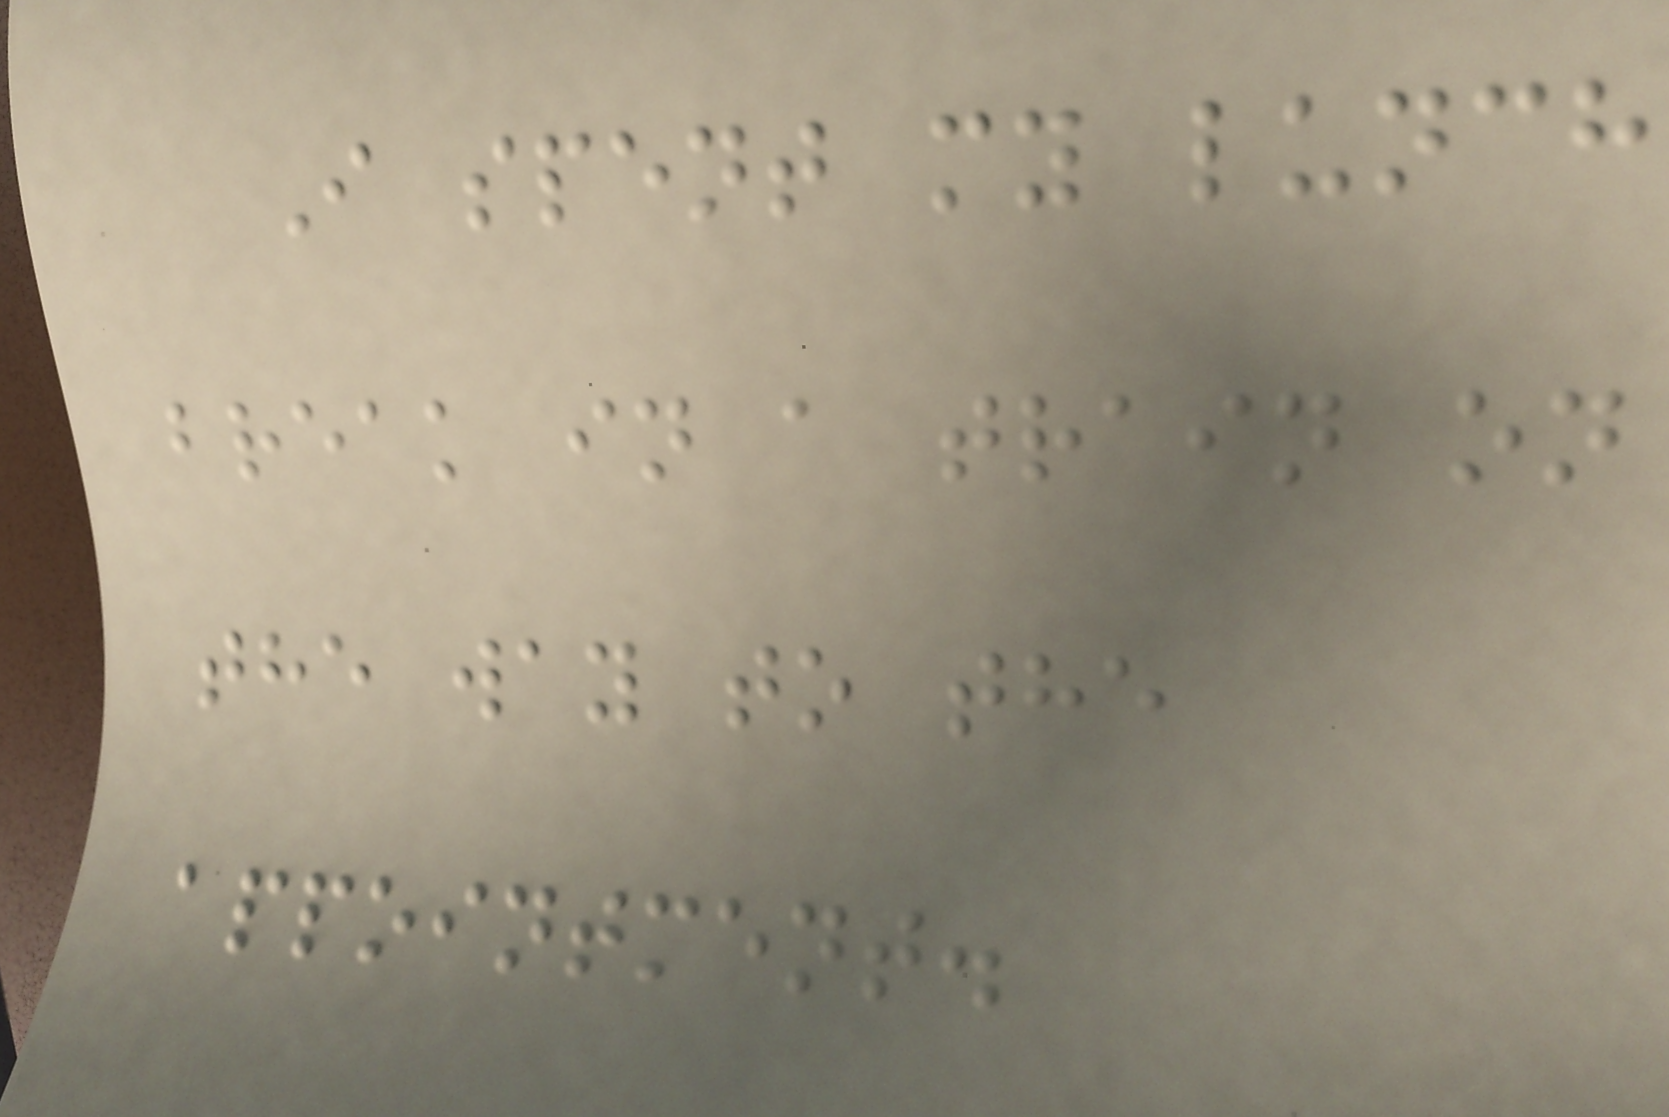I spent my lunch
break in a train on
the way to the
appointment.
